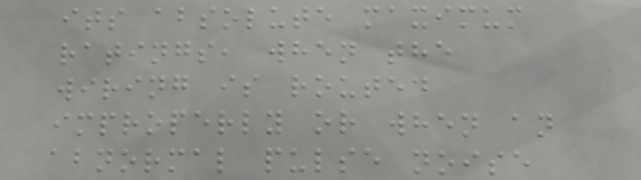its absolute maximum
ratings, when the
wiring is routed
improperly or when an
abnormal pulse noise
